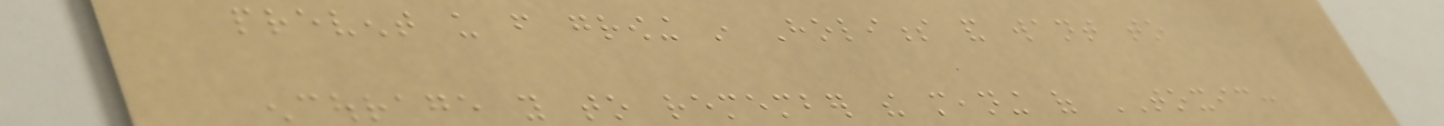prevent us from growing in Holiness and want to
encourage you to remember the meaning of TOXIC:
